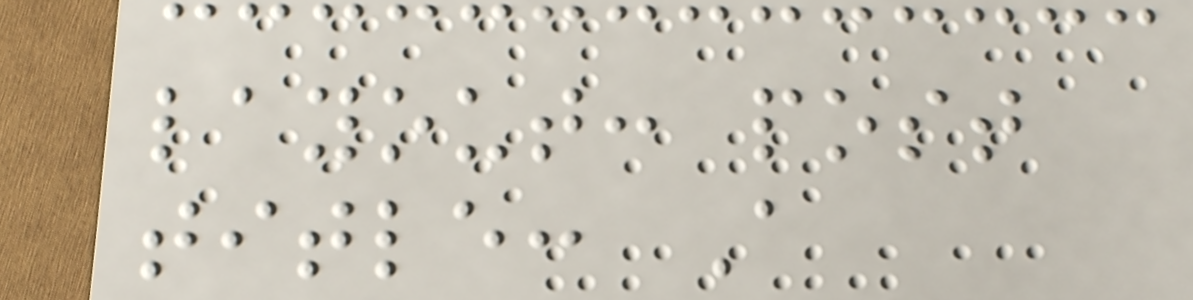layout: post
title: A
